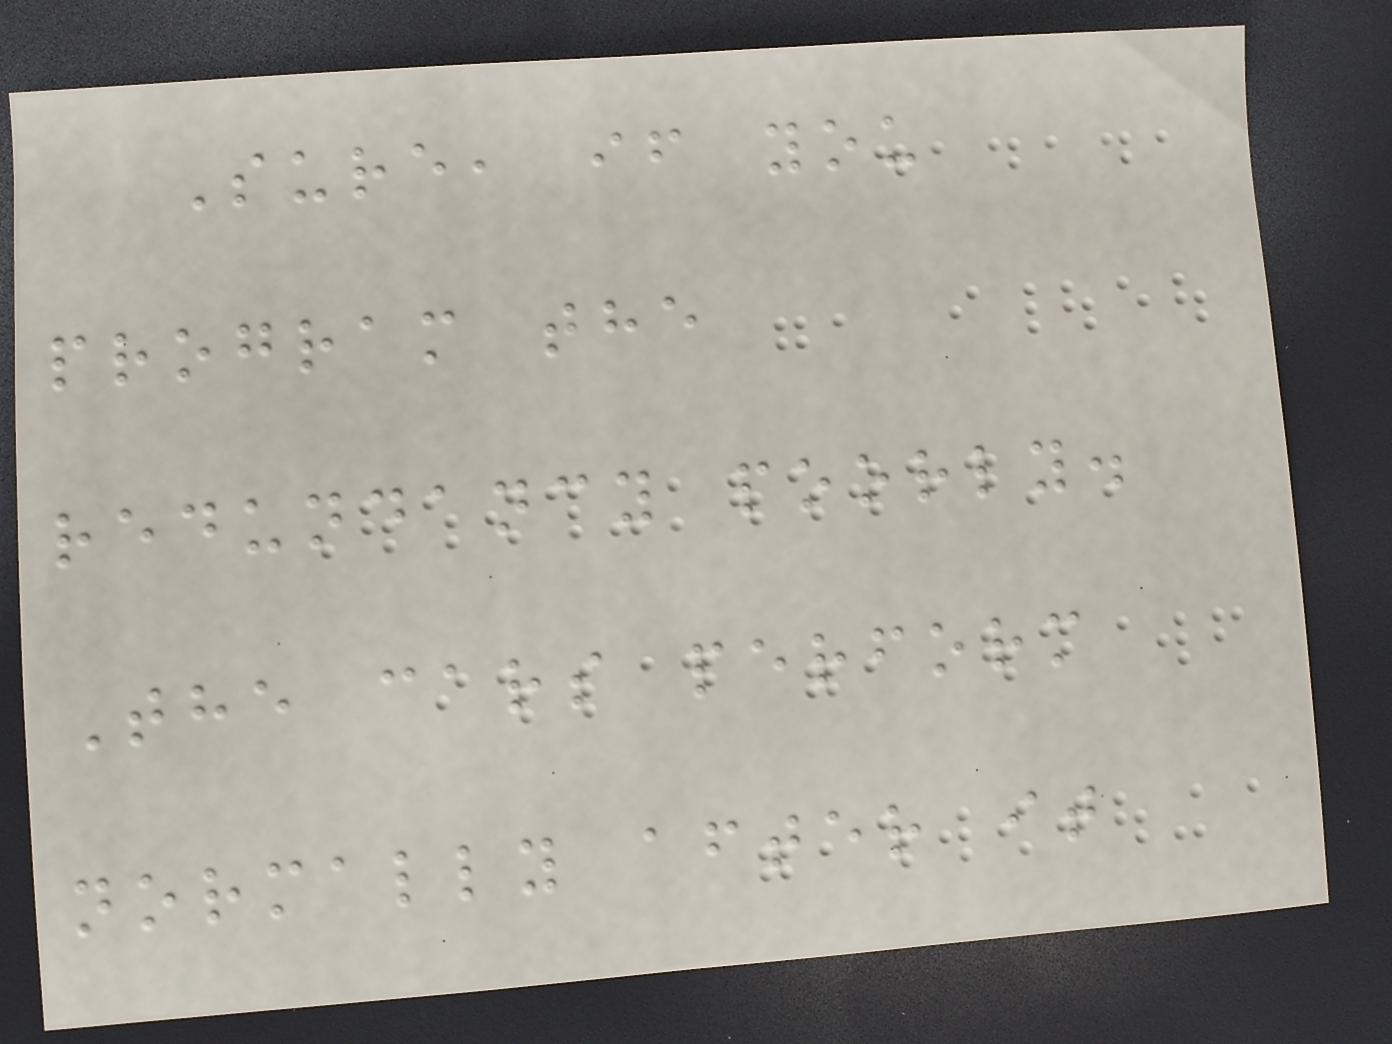Sure, if you
program the
redundancy poorly.
The cars perform
normally after it
